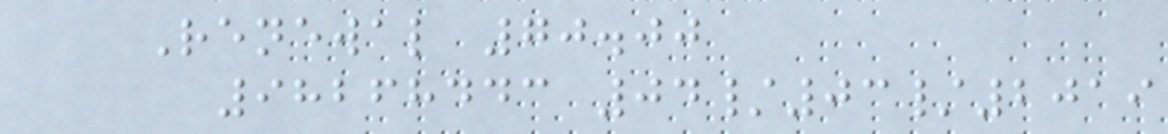Renewal 70.00
98268443 04/03/2019
